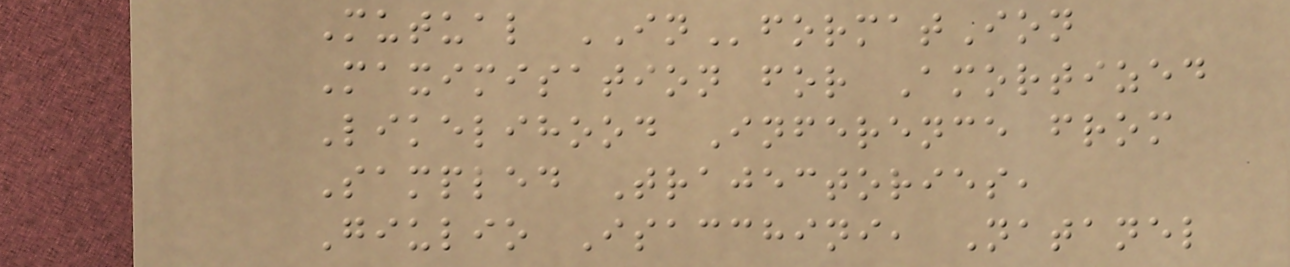Mutual INformatIon
Maximisation for Amortized
Likelihood Inference from
Sampled Trajectories,
Giulio Isacchini, Natanel
